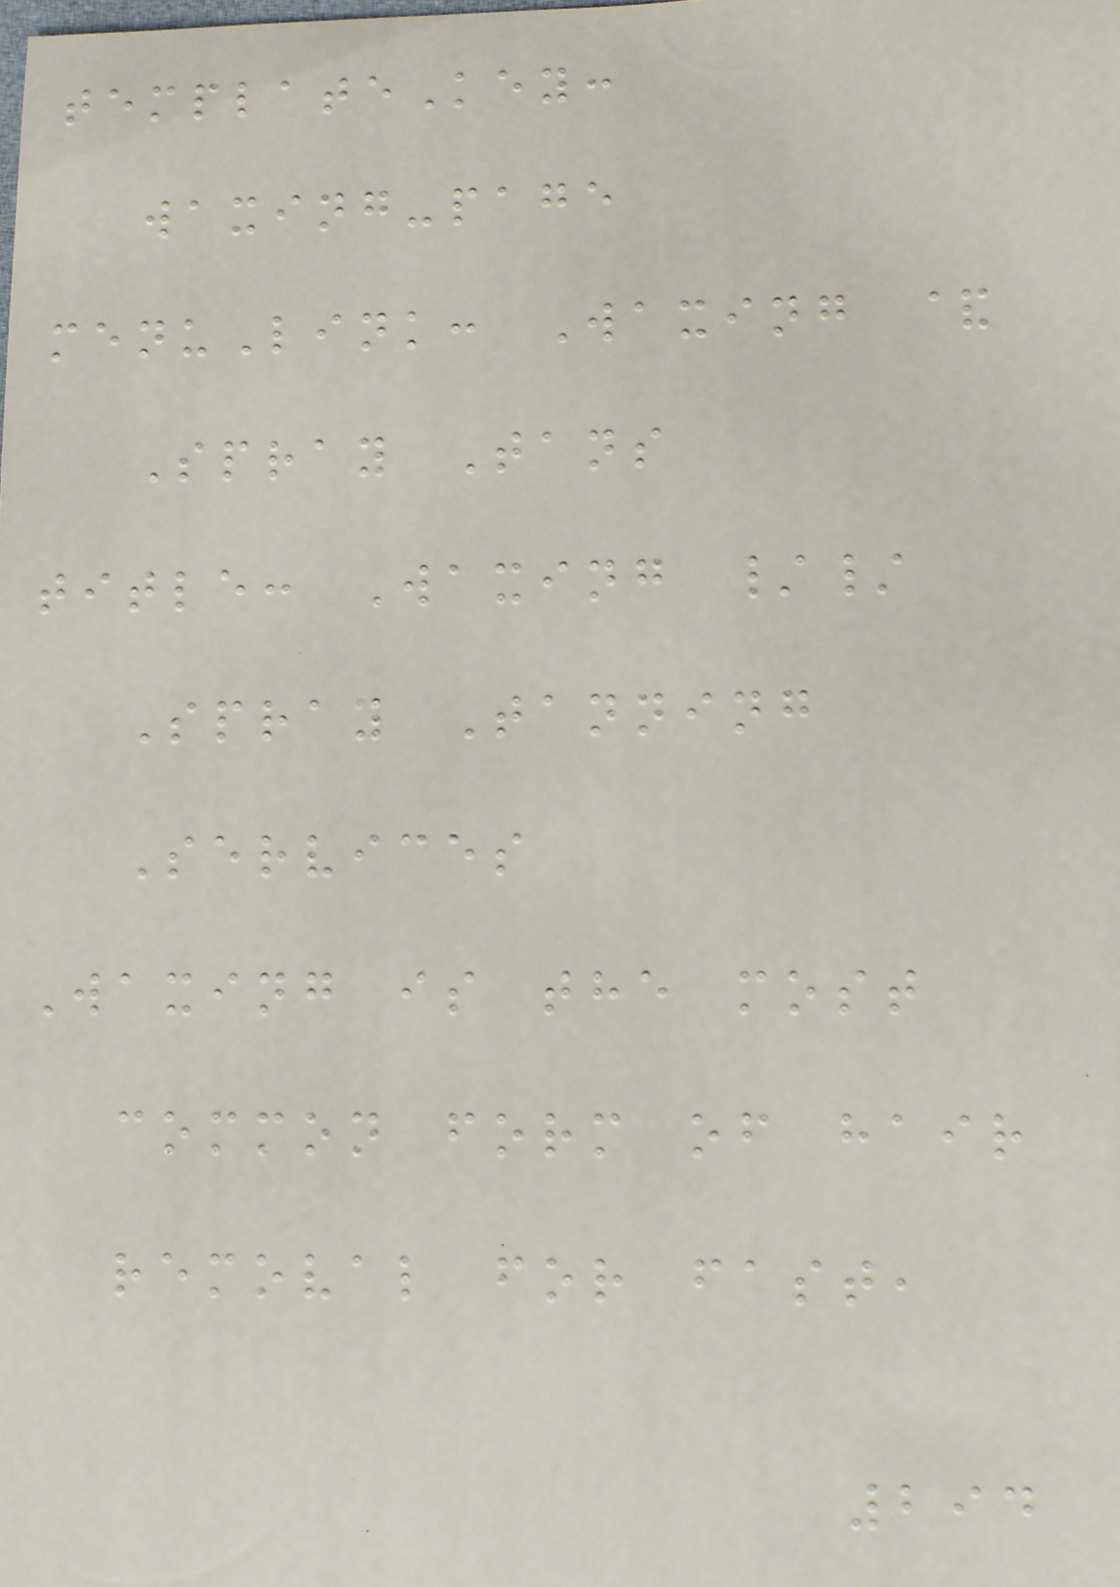templateKey:
waxing-page
menuLink: Waxing &
Spray Tans
title: Waxing //
Spray Tanning
Services
Waxing is the most
common form of hair
removal for fast,
294
